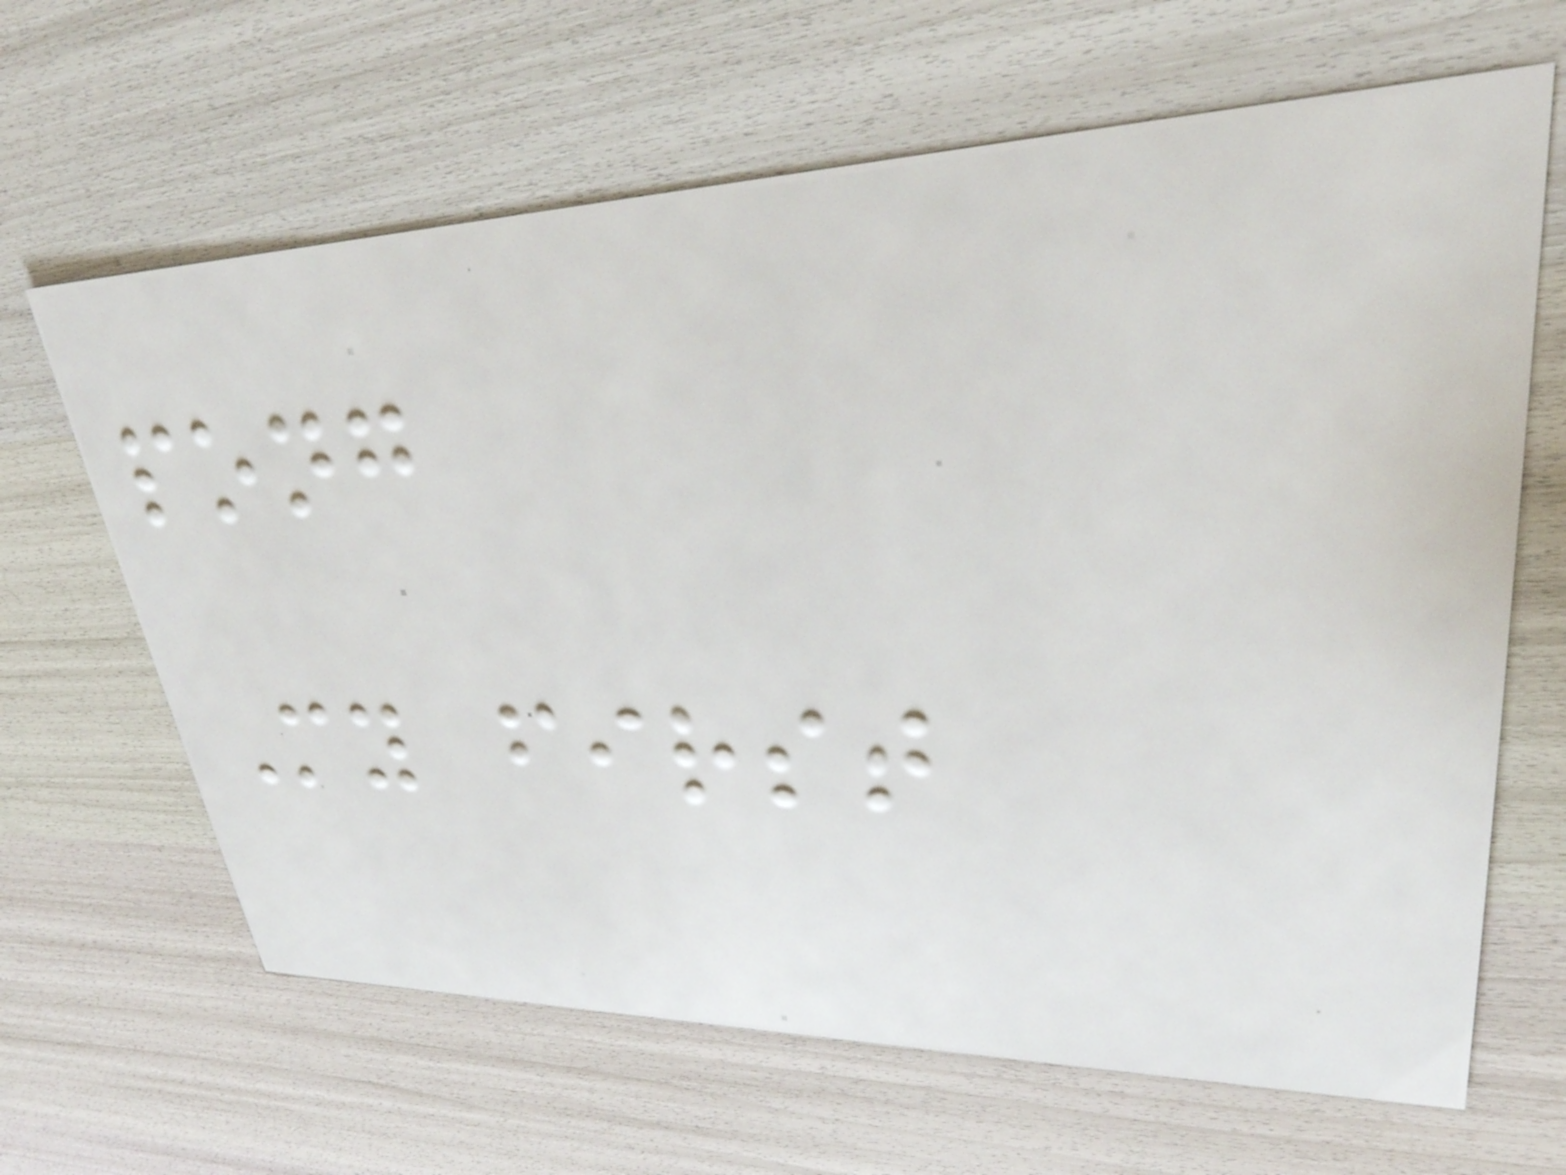pong
My first
